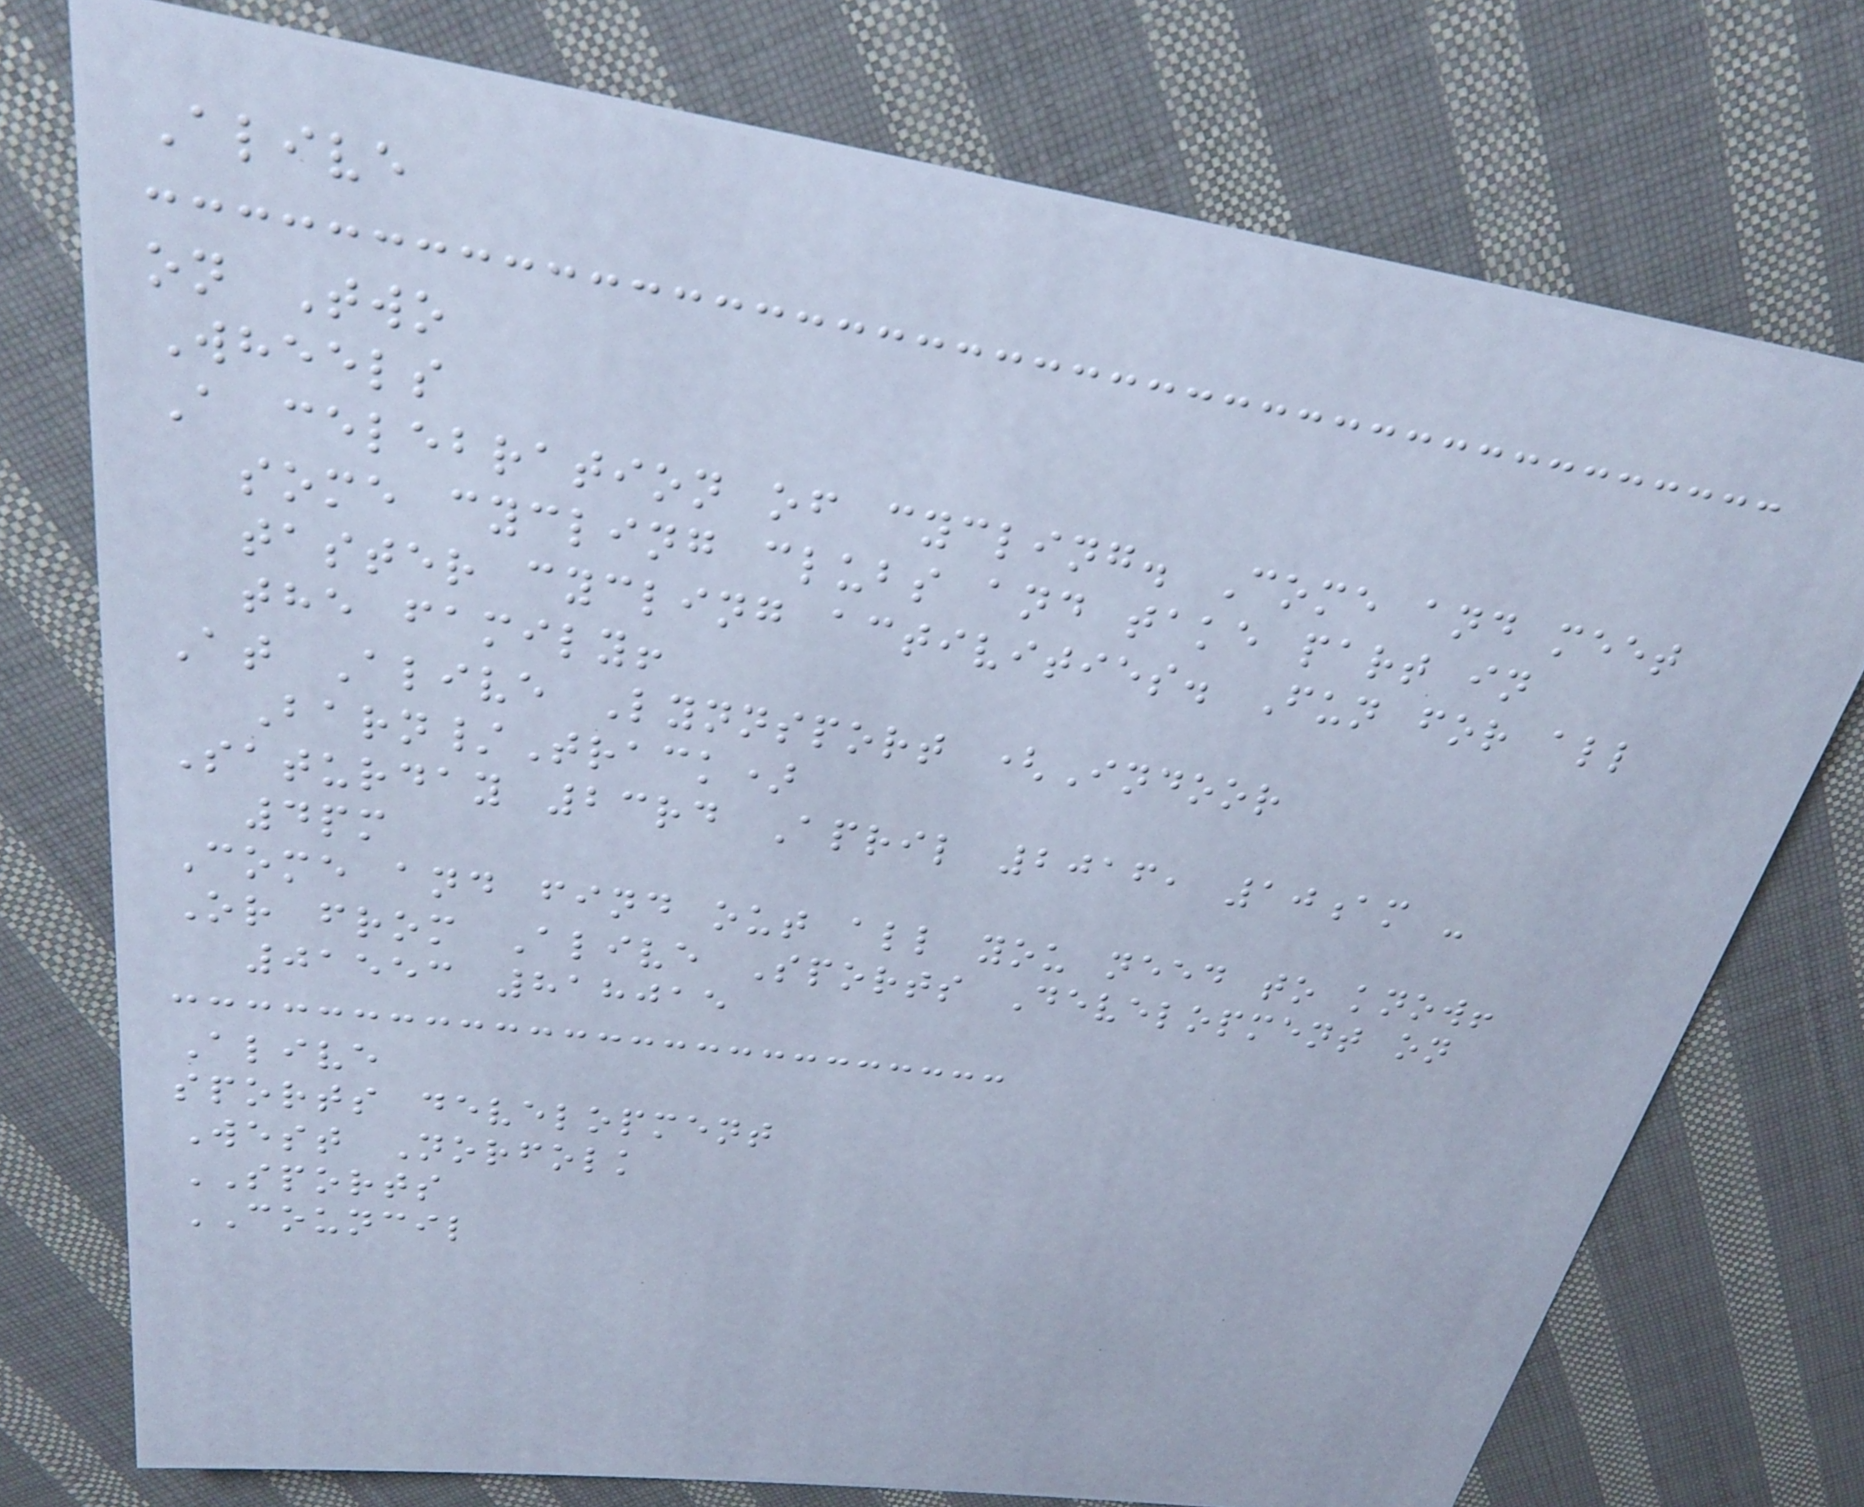Alive
on Two
Wheels
A celebration of cycling. Come and meet
some cycling clubs and take part in
taster cycling activities. Fun for all
the family!
At Alive Lynnsport (Indoor
Barn/Track)
Saturday 23rd April 2016, 10am -
4pm
Come and find out all you need to know!
Or from Alive Sports Development on
01553 818015
Alive
sports development
West Norfolk
SPORTS
COUNCIL
